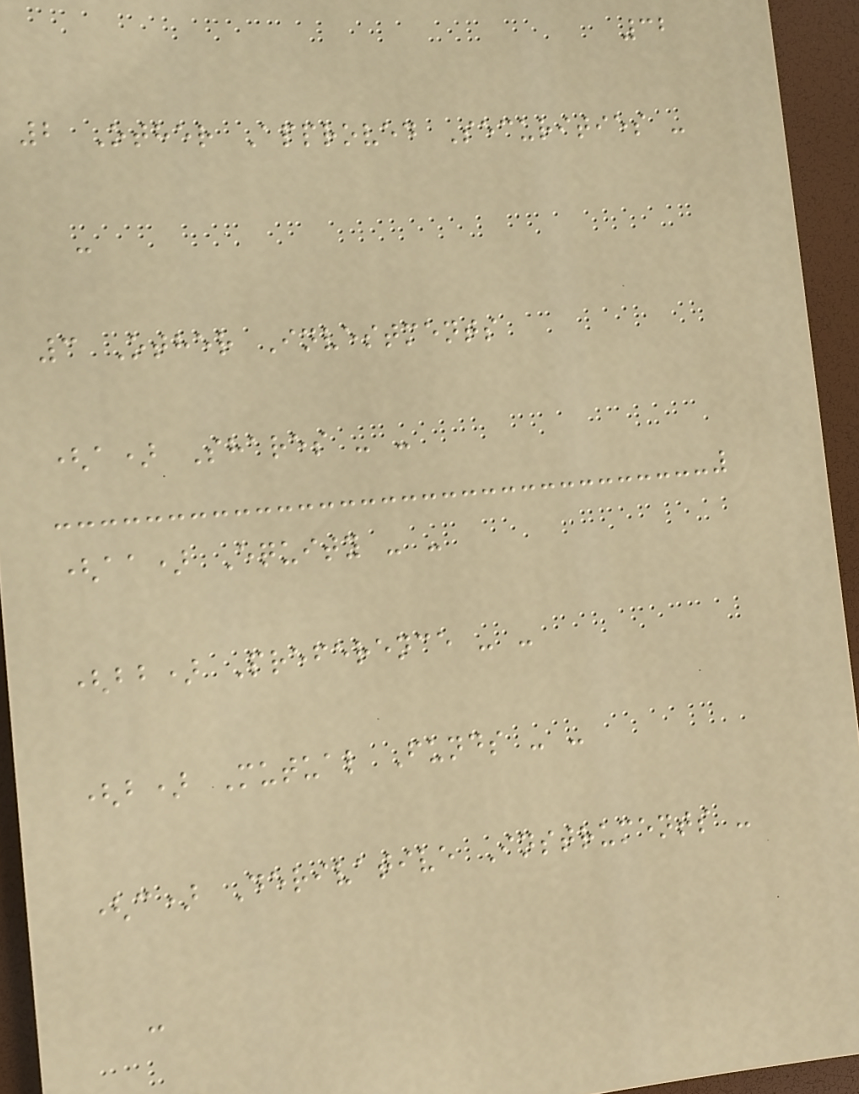32
2 Other Approved Securities -
-
3 Other Investments
(a) Shares - -
(aa) Equity - -
(bb) Preference - -
(b) Mutual Funds - -
(c) Derivative Instruments -
-
